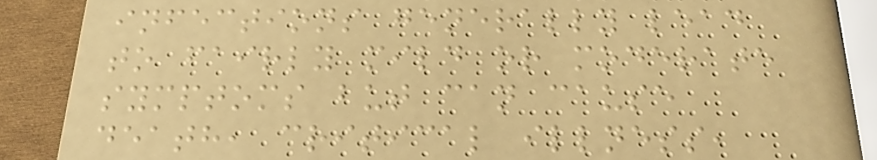infections generally lead
to fairly mild or moderate
symptoms but can cause
death, critical illness,
